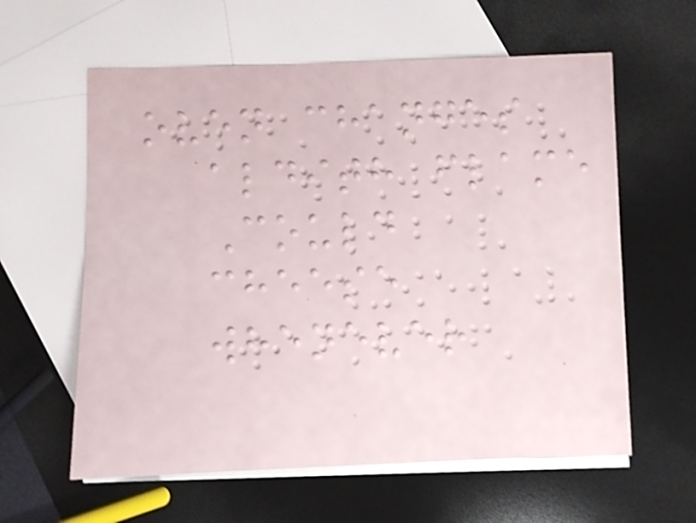oven changes
aldith flame
Could
cheese
whenever
